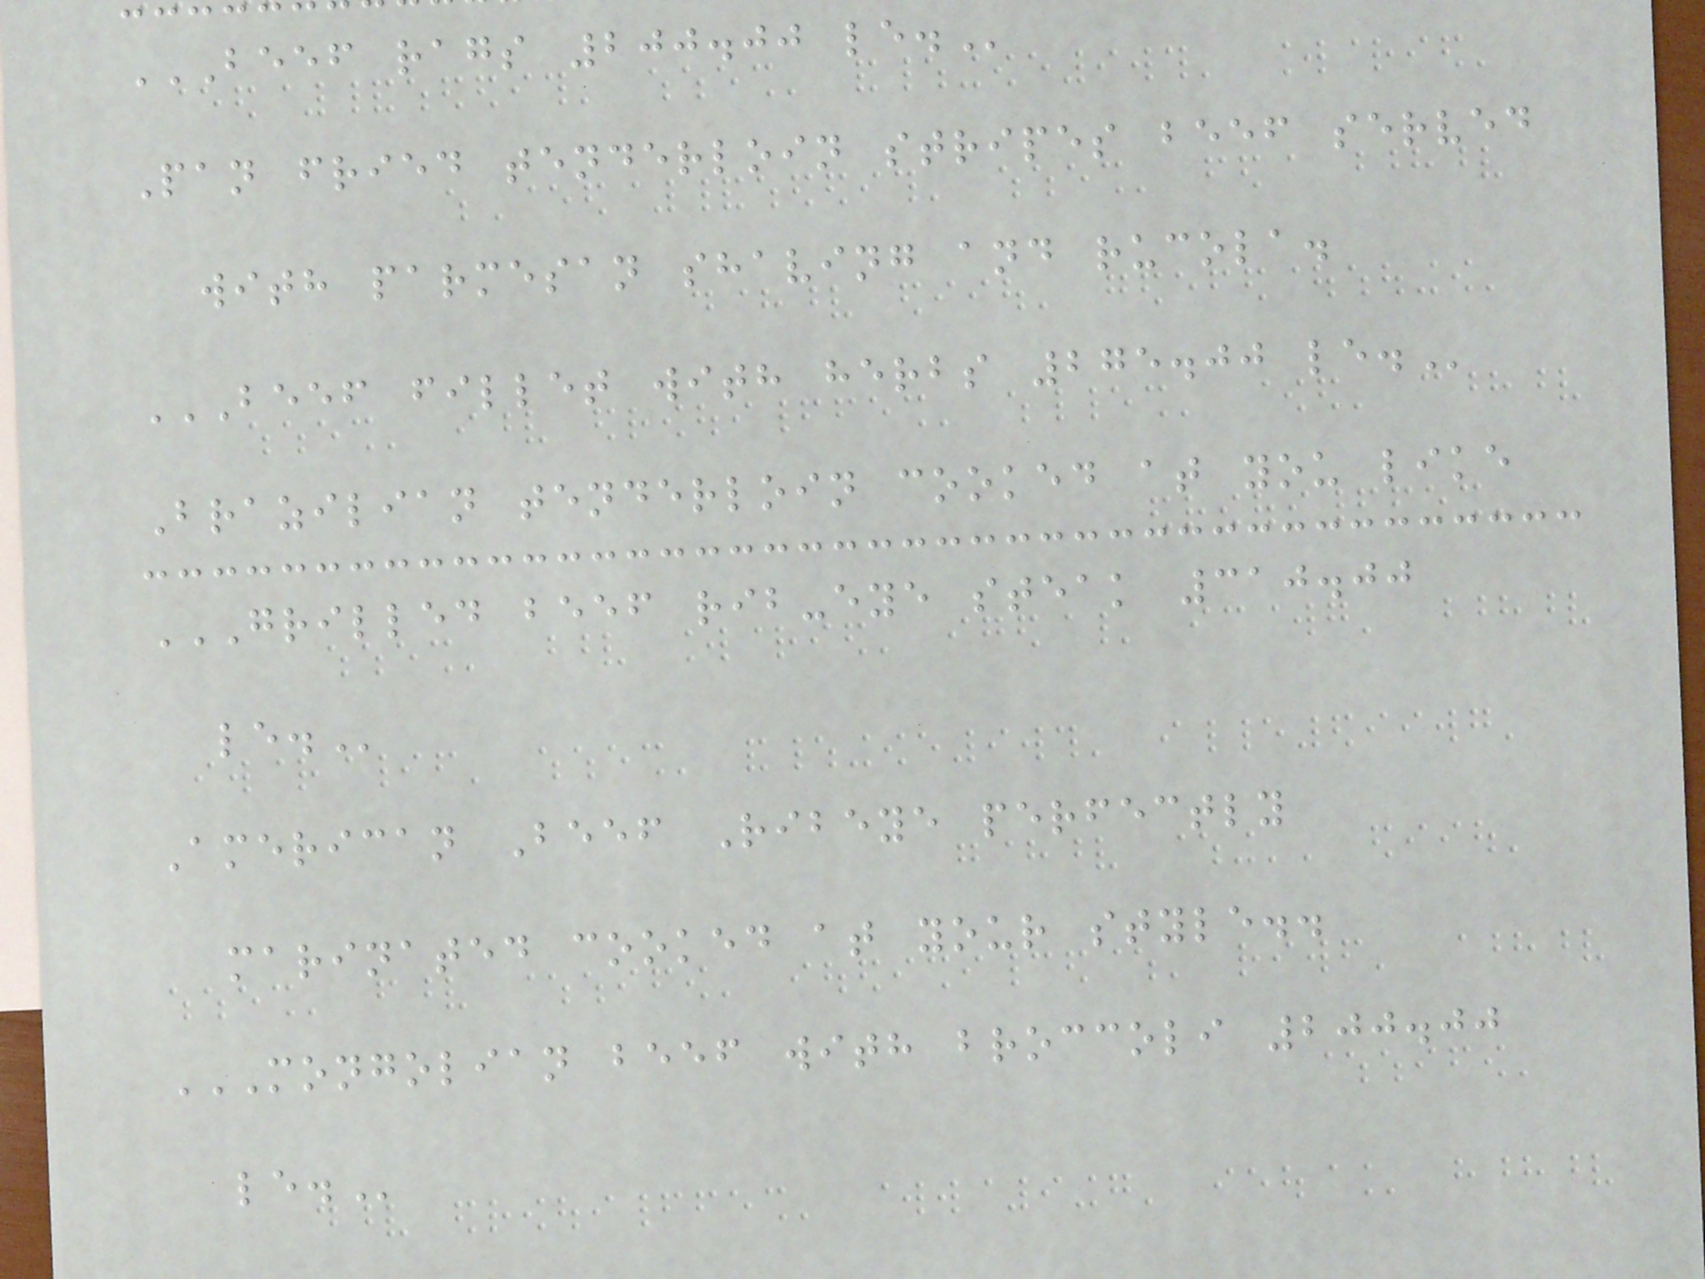BEEF RAGS 200.00 LE.
Pan fried tenderloin stripes beef served
with parmesan shaving and rucola.
BEEF FILLET WITH HERBS 275.00 LE.
Brazilian tenderloin cooked at you like
GRILLED BEEF RIB-EYE STEAK 310.00
American Beef Ribeye perfectly
marinated cooked at your style..
MONGOLIAN BEEF WITH BROCCOLI 200.00
